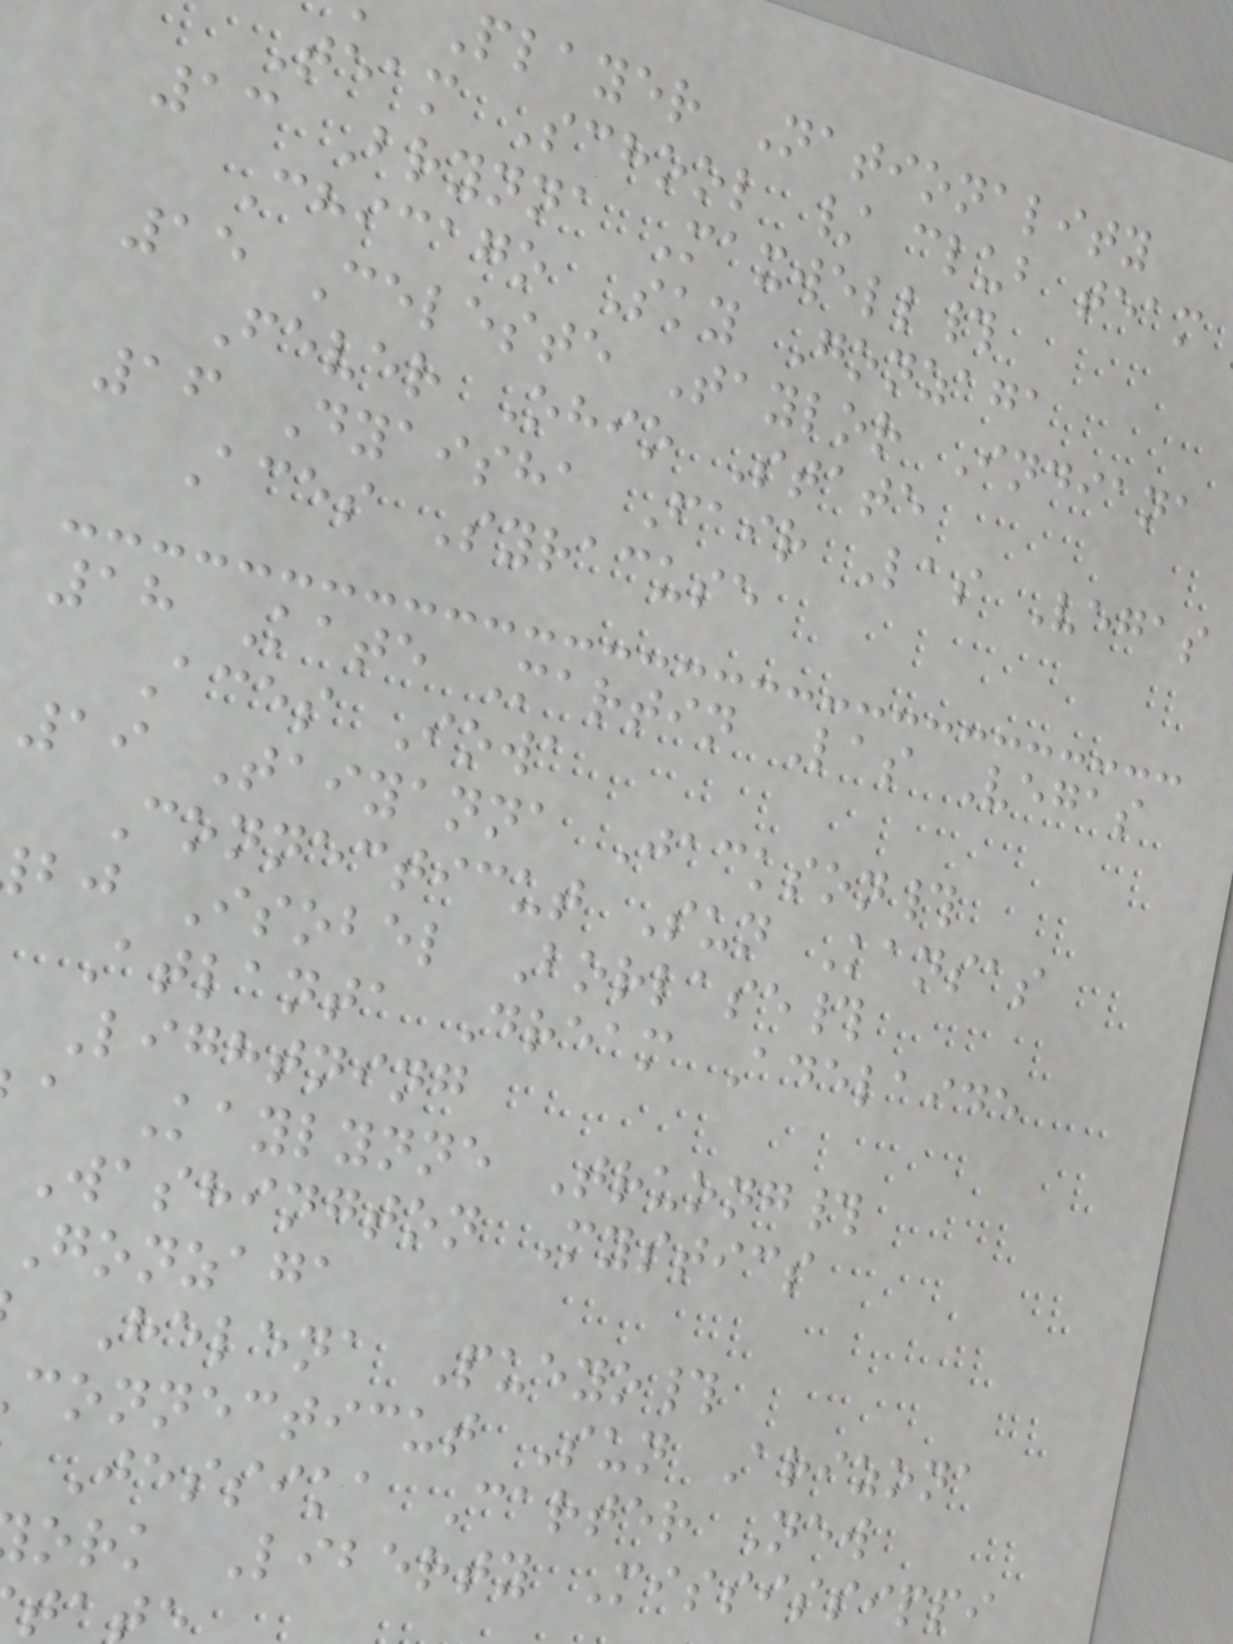Player Nationality
Team School / club team
13 Brynna Maxwell#
Chicago Sky Gonzaga
15 Celeste Taylor Indiana
Fever Ohio State
16 Dyaisha Fair Las Vegas
Aces Syracuse
18 Kate Martin Las Vegas
Aces Iowa
19 Taiyanna Jackson#
Connecticut Sun Kansas
bj Isobel Borlase#
Atlanta Dream Adelaide
Lightning
a Kaylynne Truong#
Washington Mystics
Gonzaga
Helena Pueyo#
connecticut Sun Arizona
Jessika Carter New
ork Liberty Mississippi
